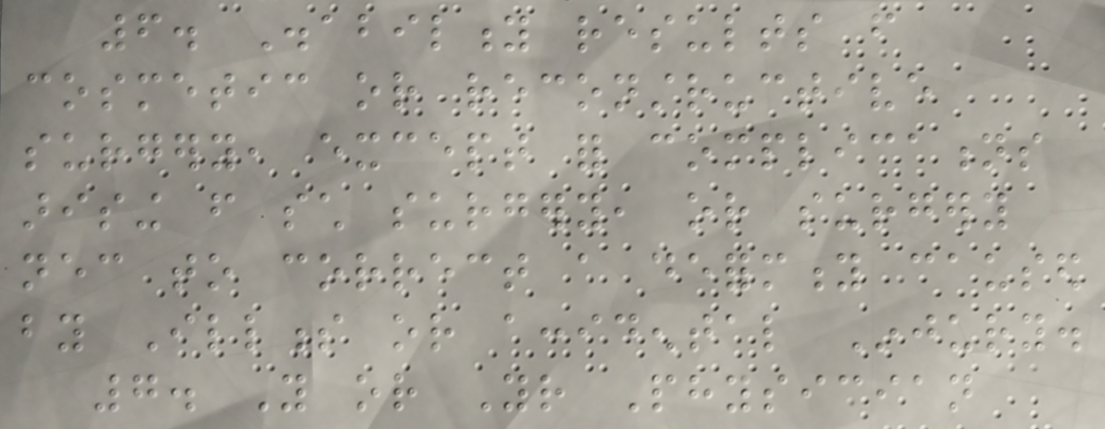6. Disability results from
cosmetic or reconstructive
surgery, except for complications
arising from such surgery, or surgery
necessary to correct a deformity caused
by Illness or accidental Injury.
7. You or Your Physician
